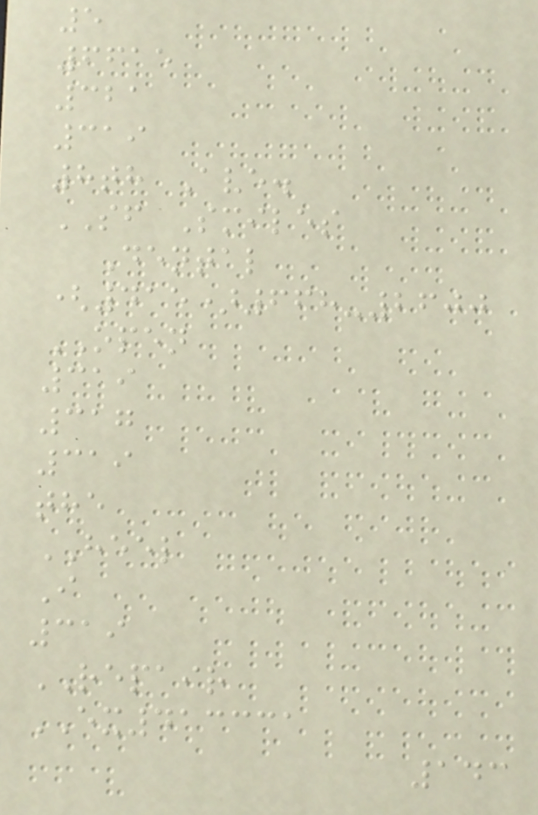5
6615
321
319
8th Ave.
SF Smiles
Dental
(415)668-2600
OPEN
319
317
319
the
HEEL
I
319
REPAIR
EX413331
143
